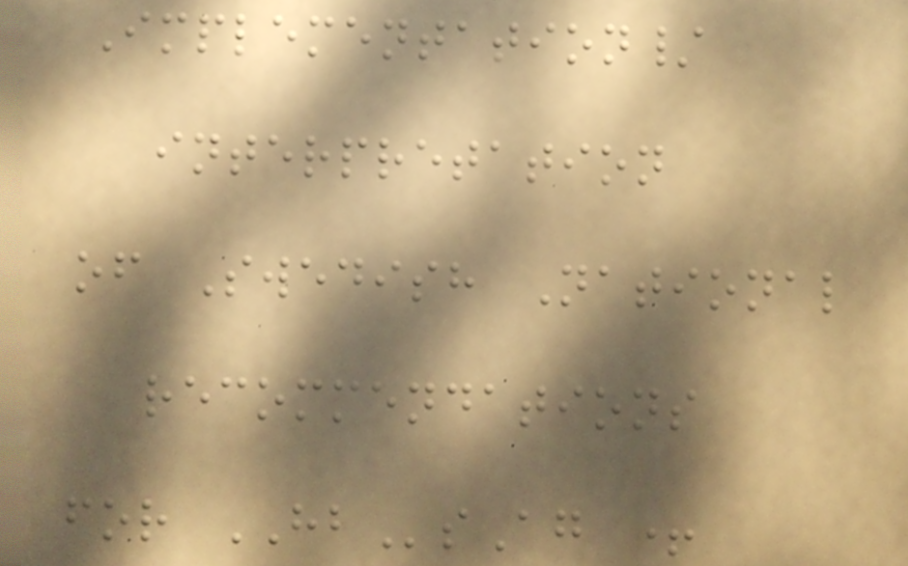Implementation/
interpretation
of Swedish National
recommendations
for HBsAg +
